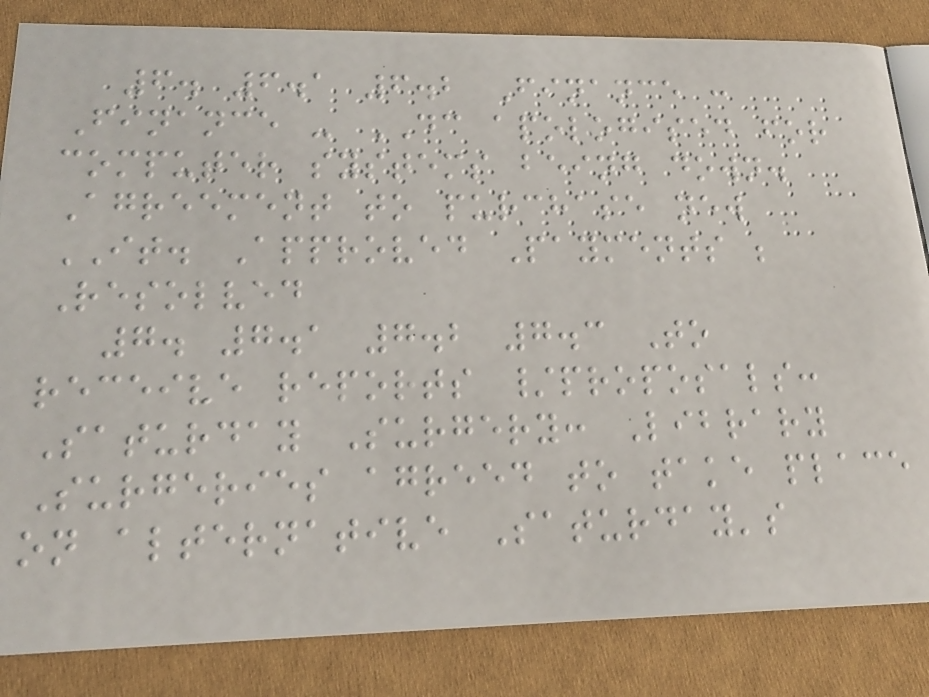6. 6.1 6.2 Finance :
Finance - DC apologised for
computer systems being down.
Agreement to purchase new
IT. Approved Payments ;
Resolved
7. 7.1 7.2 7.3 To
receive reports /proposals:
Saturday Surgery: Library
Surgeries agreed to take place
on alternative Saturday's
